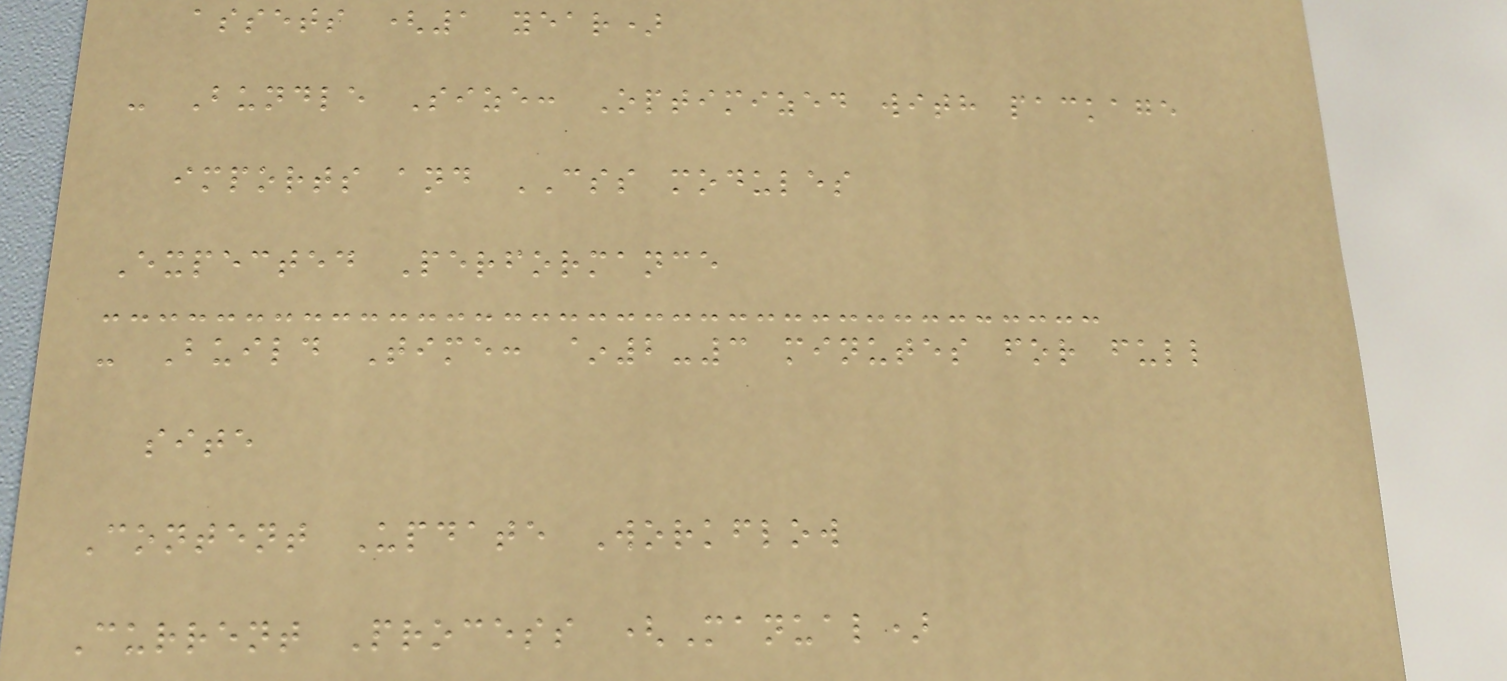assets (1 year)
- Bundle Size: Optimized with package
imports and CSS modules
Expected Performance
- Build Time: ~2-3 minutes for full
site
Content Update Workflow
Current Process (Manual)
